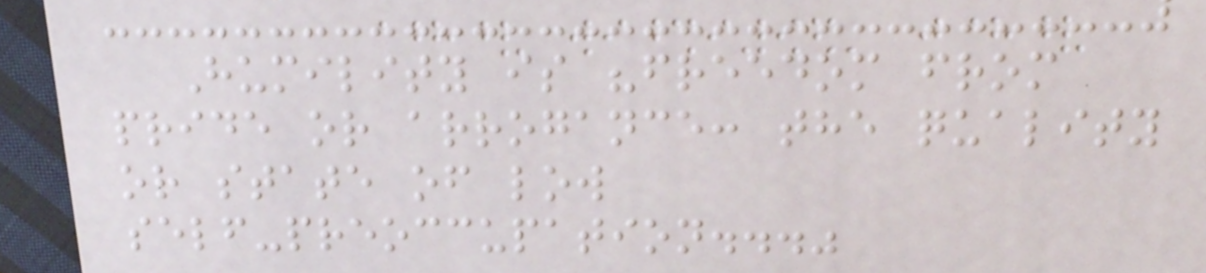Humility is "freedom from
pride or arrogance: the quality
or state of low
self-preoccupation..."
